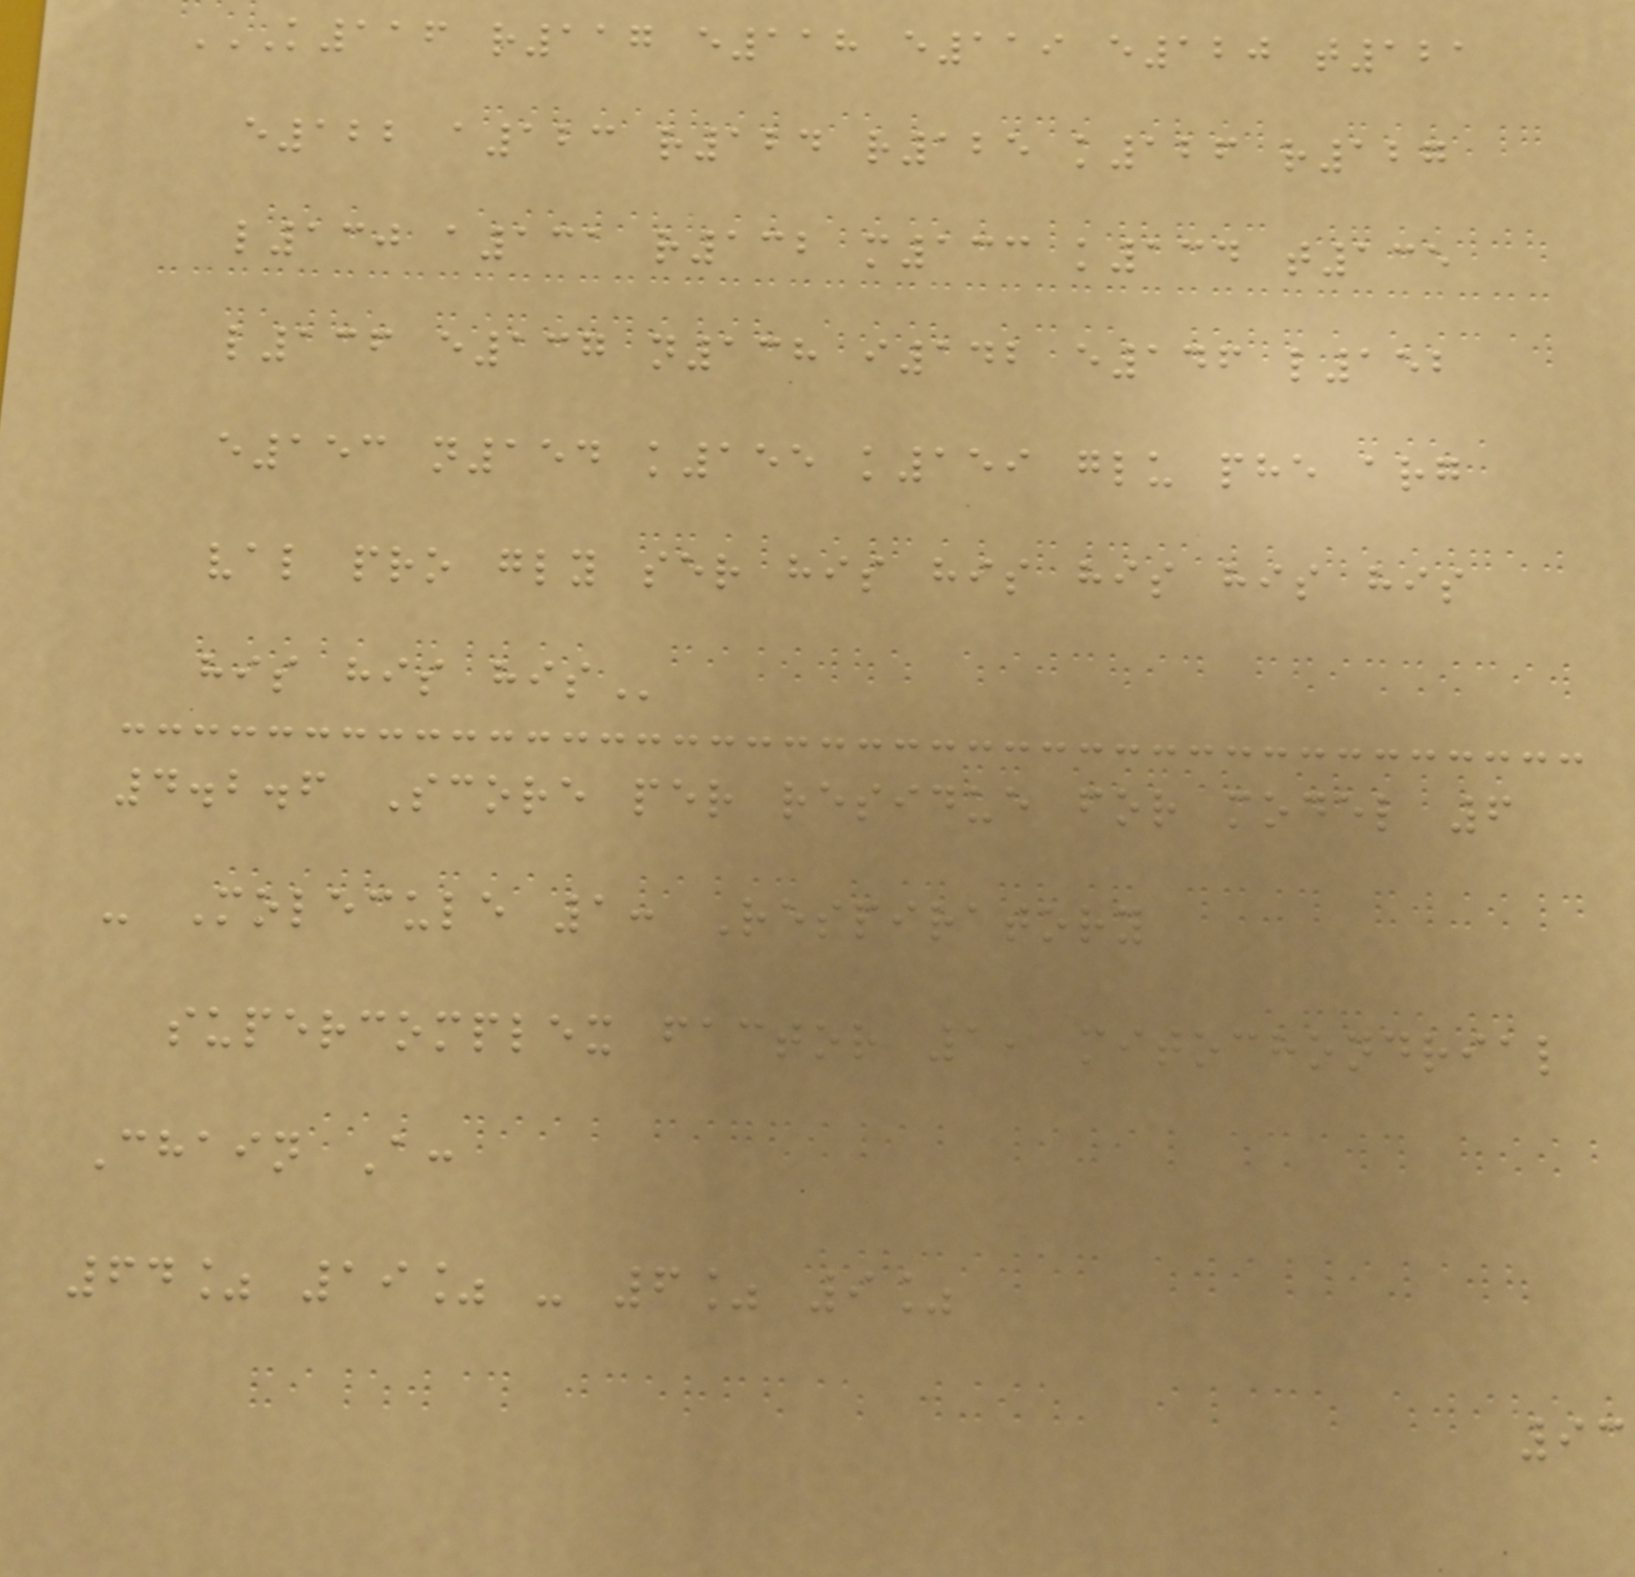K116 R117 E118 E119 E120 T121
E122 A123 R124 R125 K126 R127
L130 A131 R132 M133 K134 T135
L136 E137 N138 I142 E146 L152
E153 N154 K155 K159 GLU PHE ARG
VAL PRO GLY SER HIS HIS HIS HIS HIS
HIS HIS HIS
4.2.6 Score per residue for model 6
- Molecule 1: Respiratory
supercomplex factor 1, mitochondrial
Chain A:
64% 19% - 6% 9%
93
